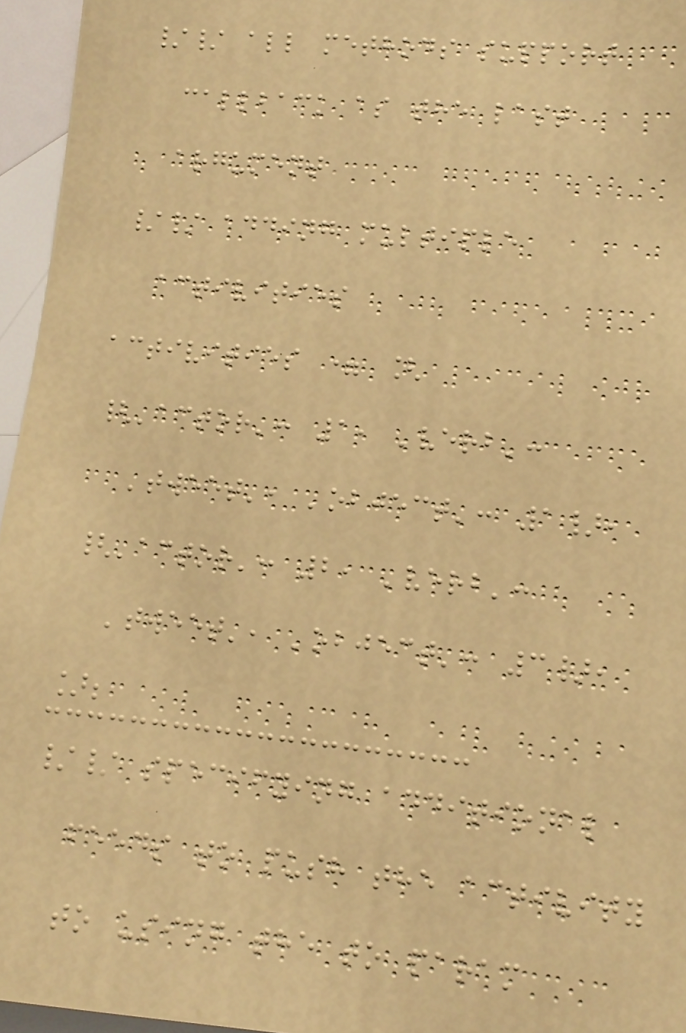// all methods support
callback as the last
argument
// adding multiple
activities
activities = [
{'actor': 1, 'verb':
'tweet', 'object': 1},
{'actor': 2, 'verb':
'tweet', 'object': 3},
];
// specifying additional
feeds to push the activity
to using the to param
